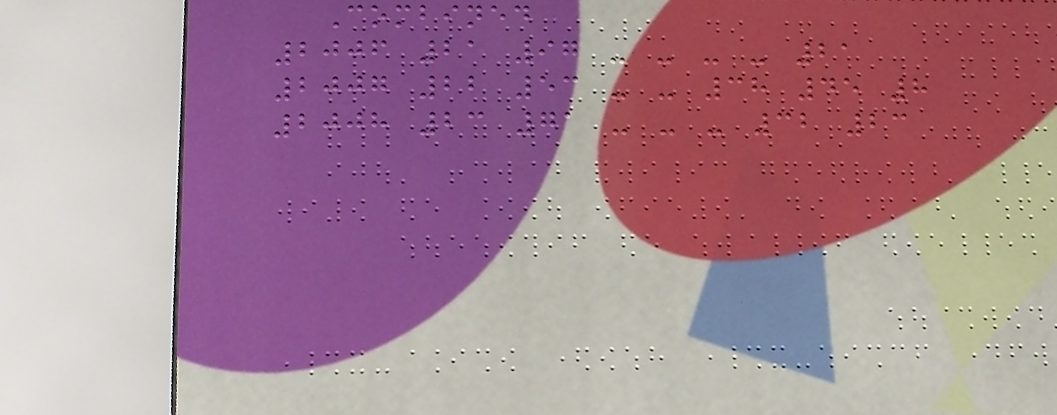Combined
2006 21 97 - - - - 21
2007 22 53 - - 38 45 8
2008 23 71 - - - 32 23
